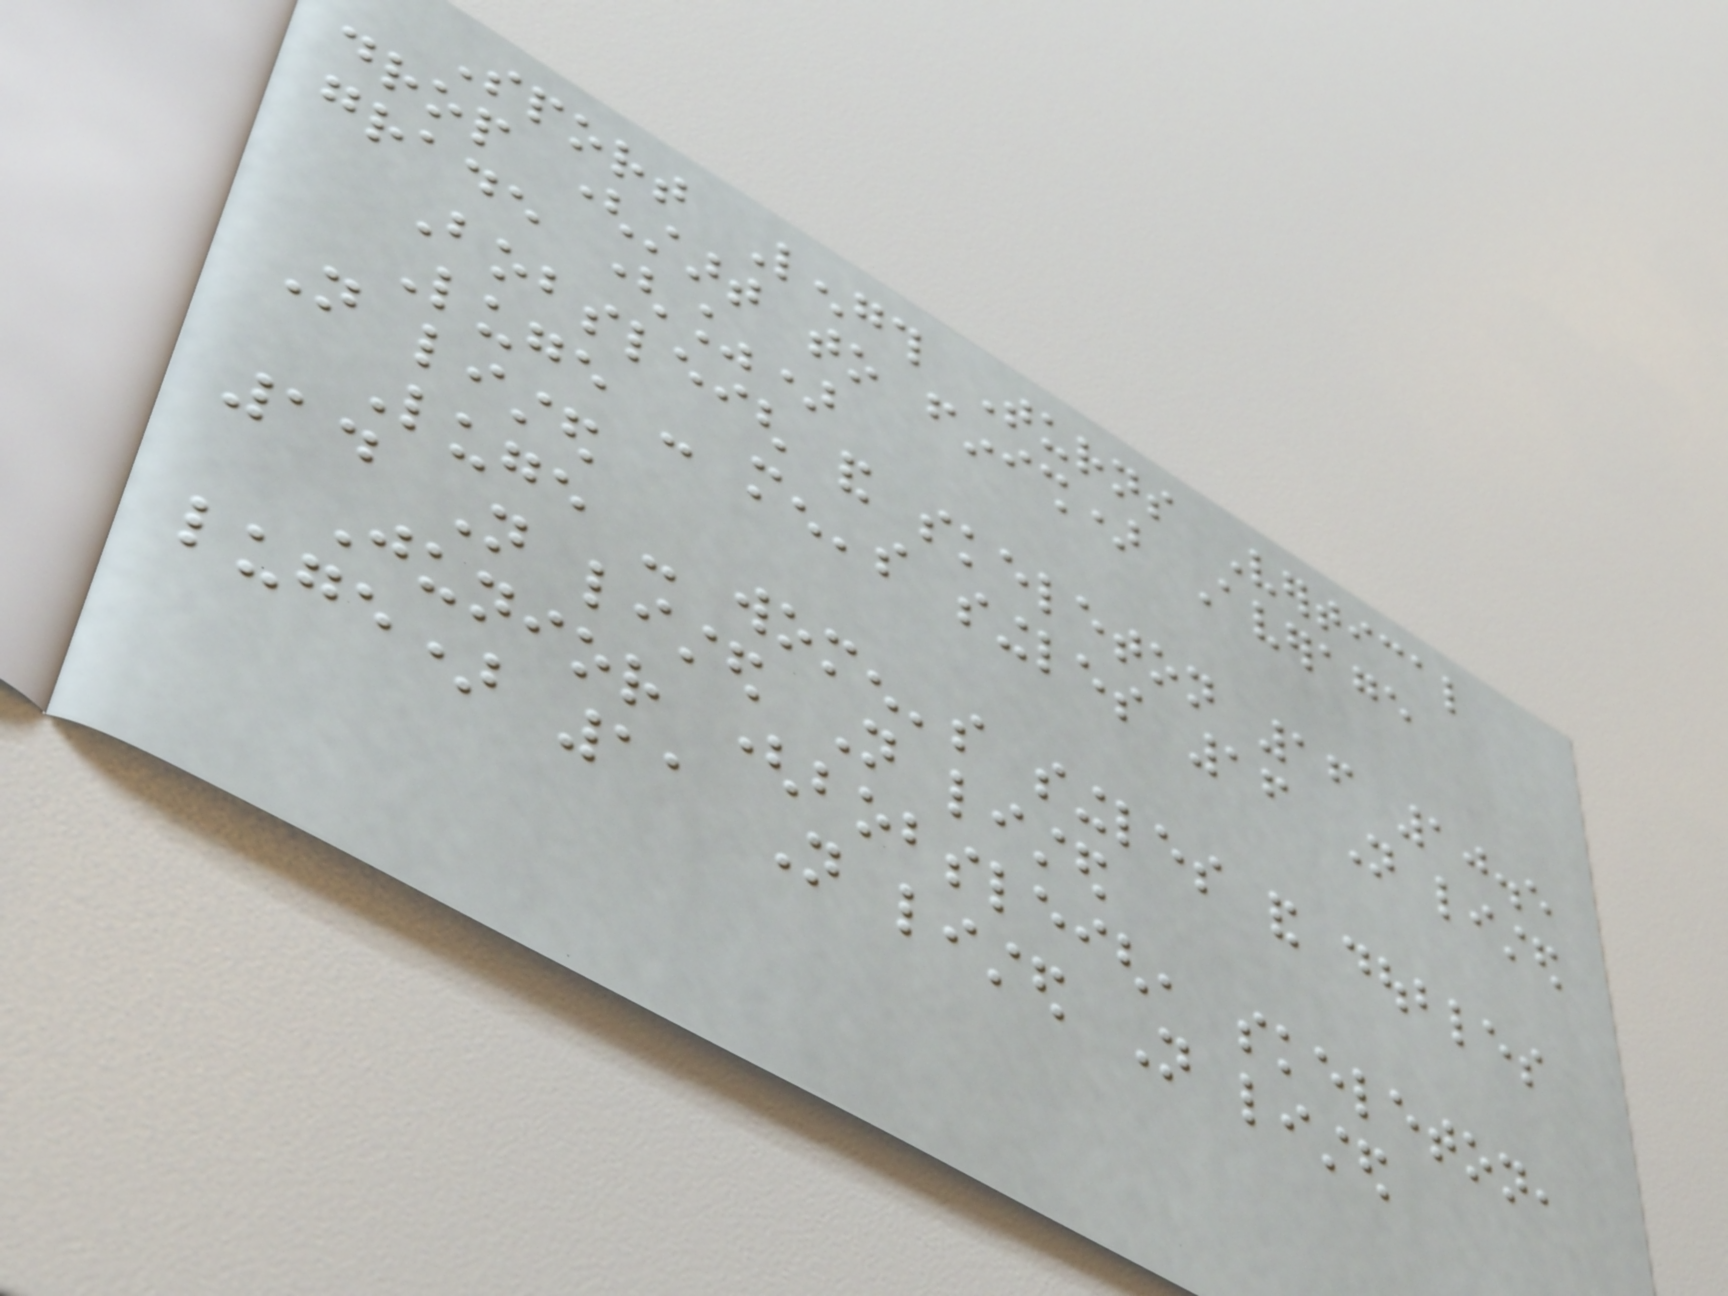Sport Length Turns Vertical
drop (start to finish) Average
grade (%)
Bobsleigh and skeleton 16 10.5
Luge - men's singles 16 Not listed
Not listed
Luge - women's singles and doubles
14 Not listed Not listed
Junior (bobsleigh, skeleton,
luge) 11 Not listed Not listed
